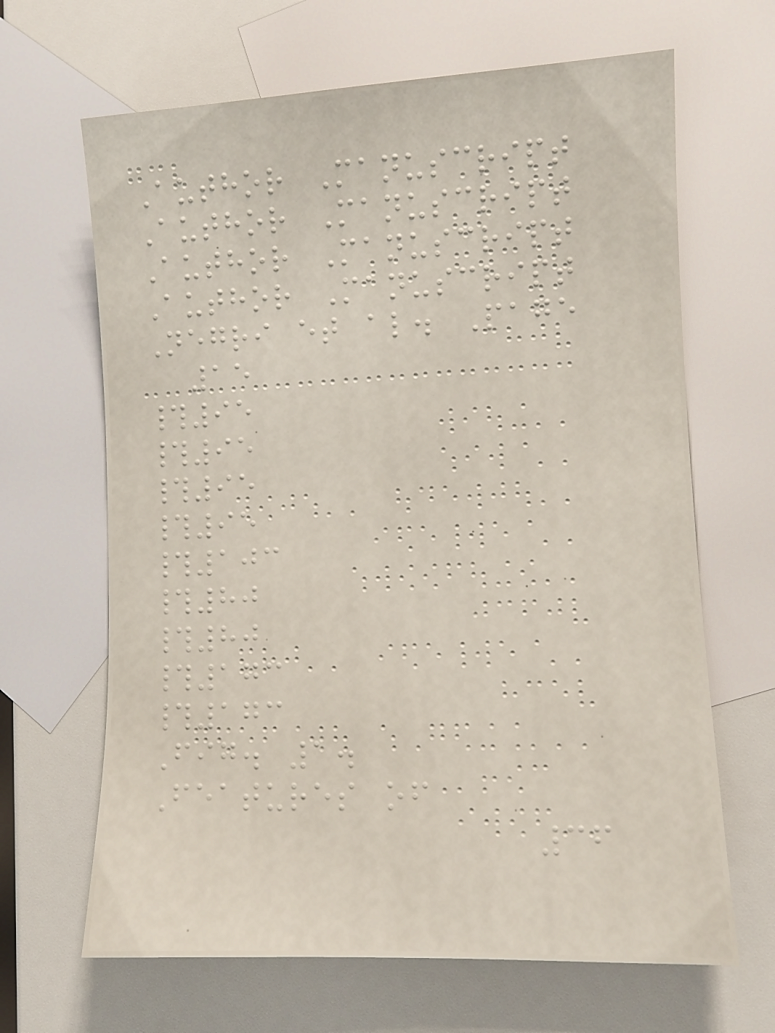Author Manuscript
Author Manuscript
Author Manuscript
Author Manuscript
Negri et al. Page
15
#95
#95
#95
#95
#103
#80
#80
#173
#173
Fig. 1.
Features of
36
